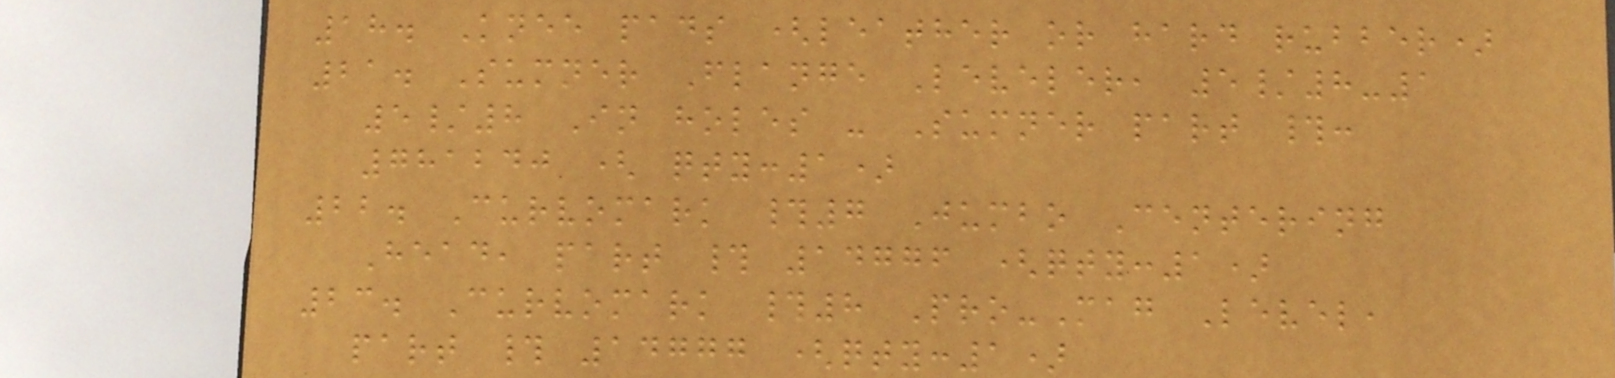18. Knee pads (leather or hard rubber)
21. Sumner Flange Leveler, 5/8-1
5/8 In holes - Sumner part #:
781240 ( qty:1)
22. Curvomark #7 Jumbo Centering
Head, part # 14776 (qty:1)
23. Curvomark #8 Pro-Mag Level,
part # 14777 (qty:1)
